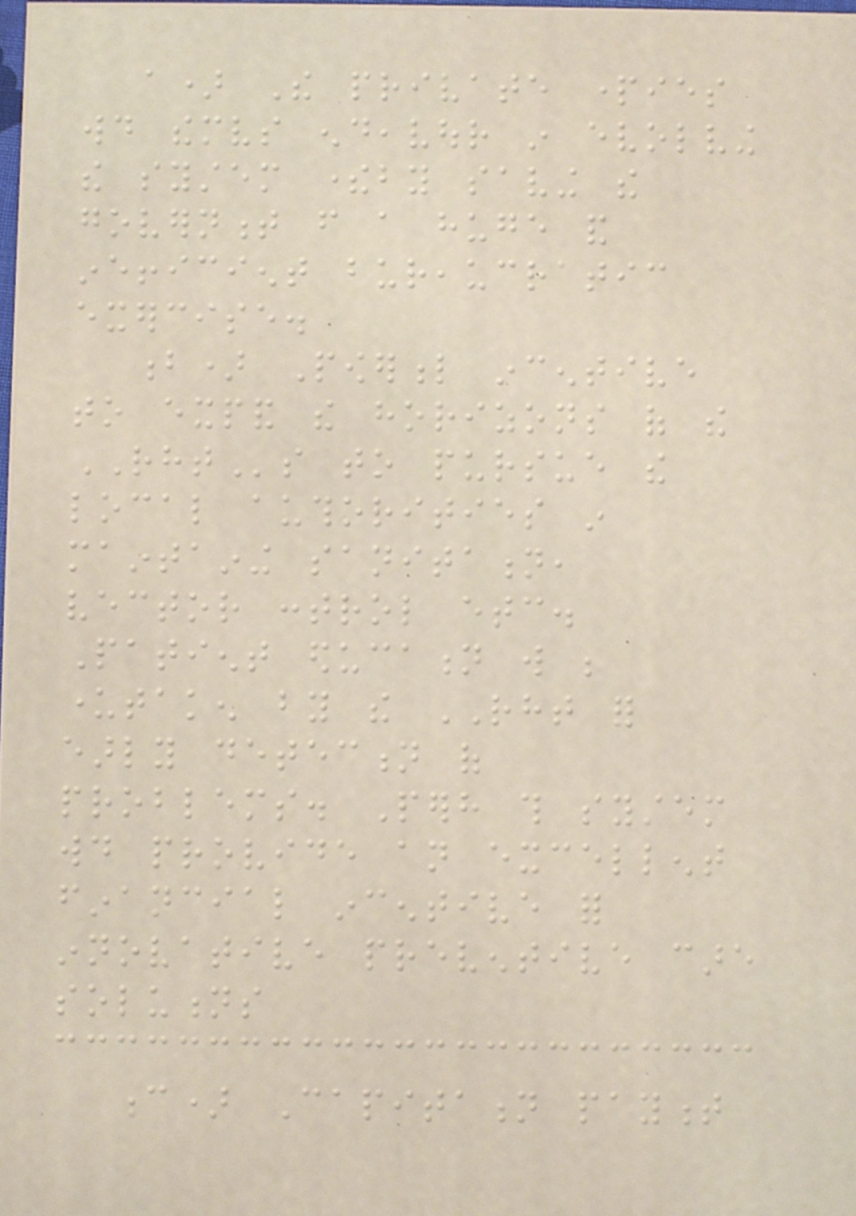a) The private parties
would themselves endeavour in evolving
the system thereby saving the
government from a huge and
inefficient bureaucratic
exercise.
b) Powerful incentive
to expand the horizons of the
RHTs to pursue the
local authorities in
maintaining sanitation,
vector control etc.
Patient education will be
undertaken by the RHT for
early detection of
problems. Perhaps this system
would provide an excellent
financial incentive for
innovative preventive care
solutions
c) Capitation payment
